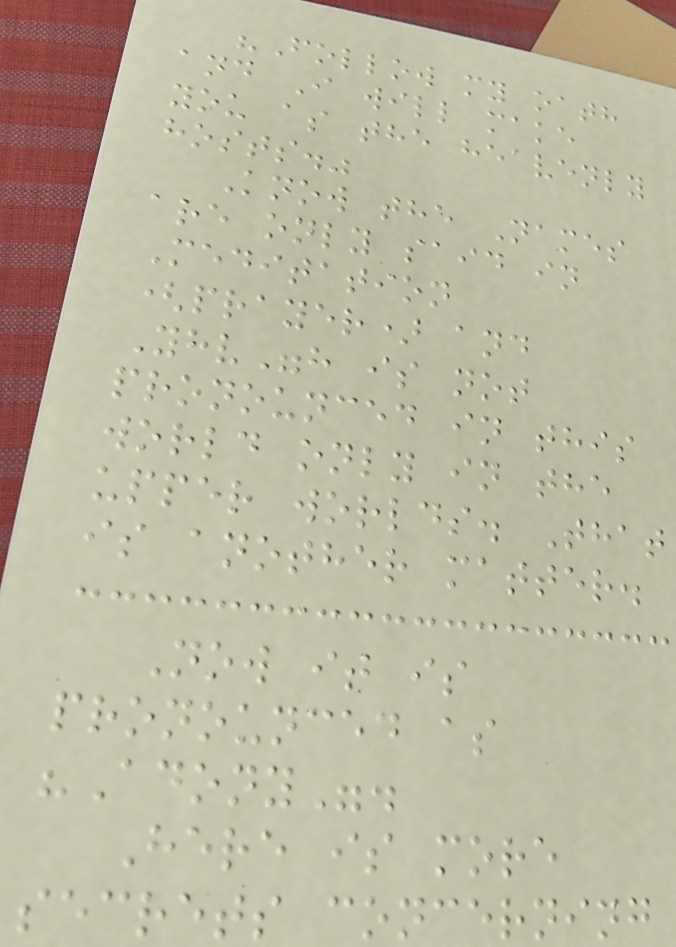"Follow my oath
and I will make
you as the heavenly
hosts."
Know the Names
are only said in
Meditation
(prayer) and
Yhv"h is not
pronounced in this
world only in the
upper worlds. That
is another matter.
Now it is
pronounced as
"Adony".
Here is more
secrets concerning
